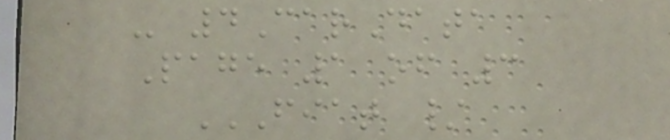- 4CarData
Page 1 of 3
FIAT /
